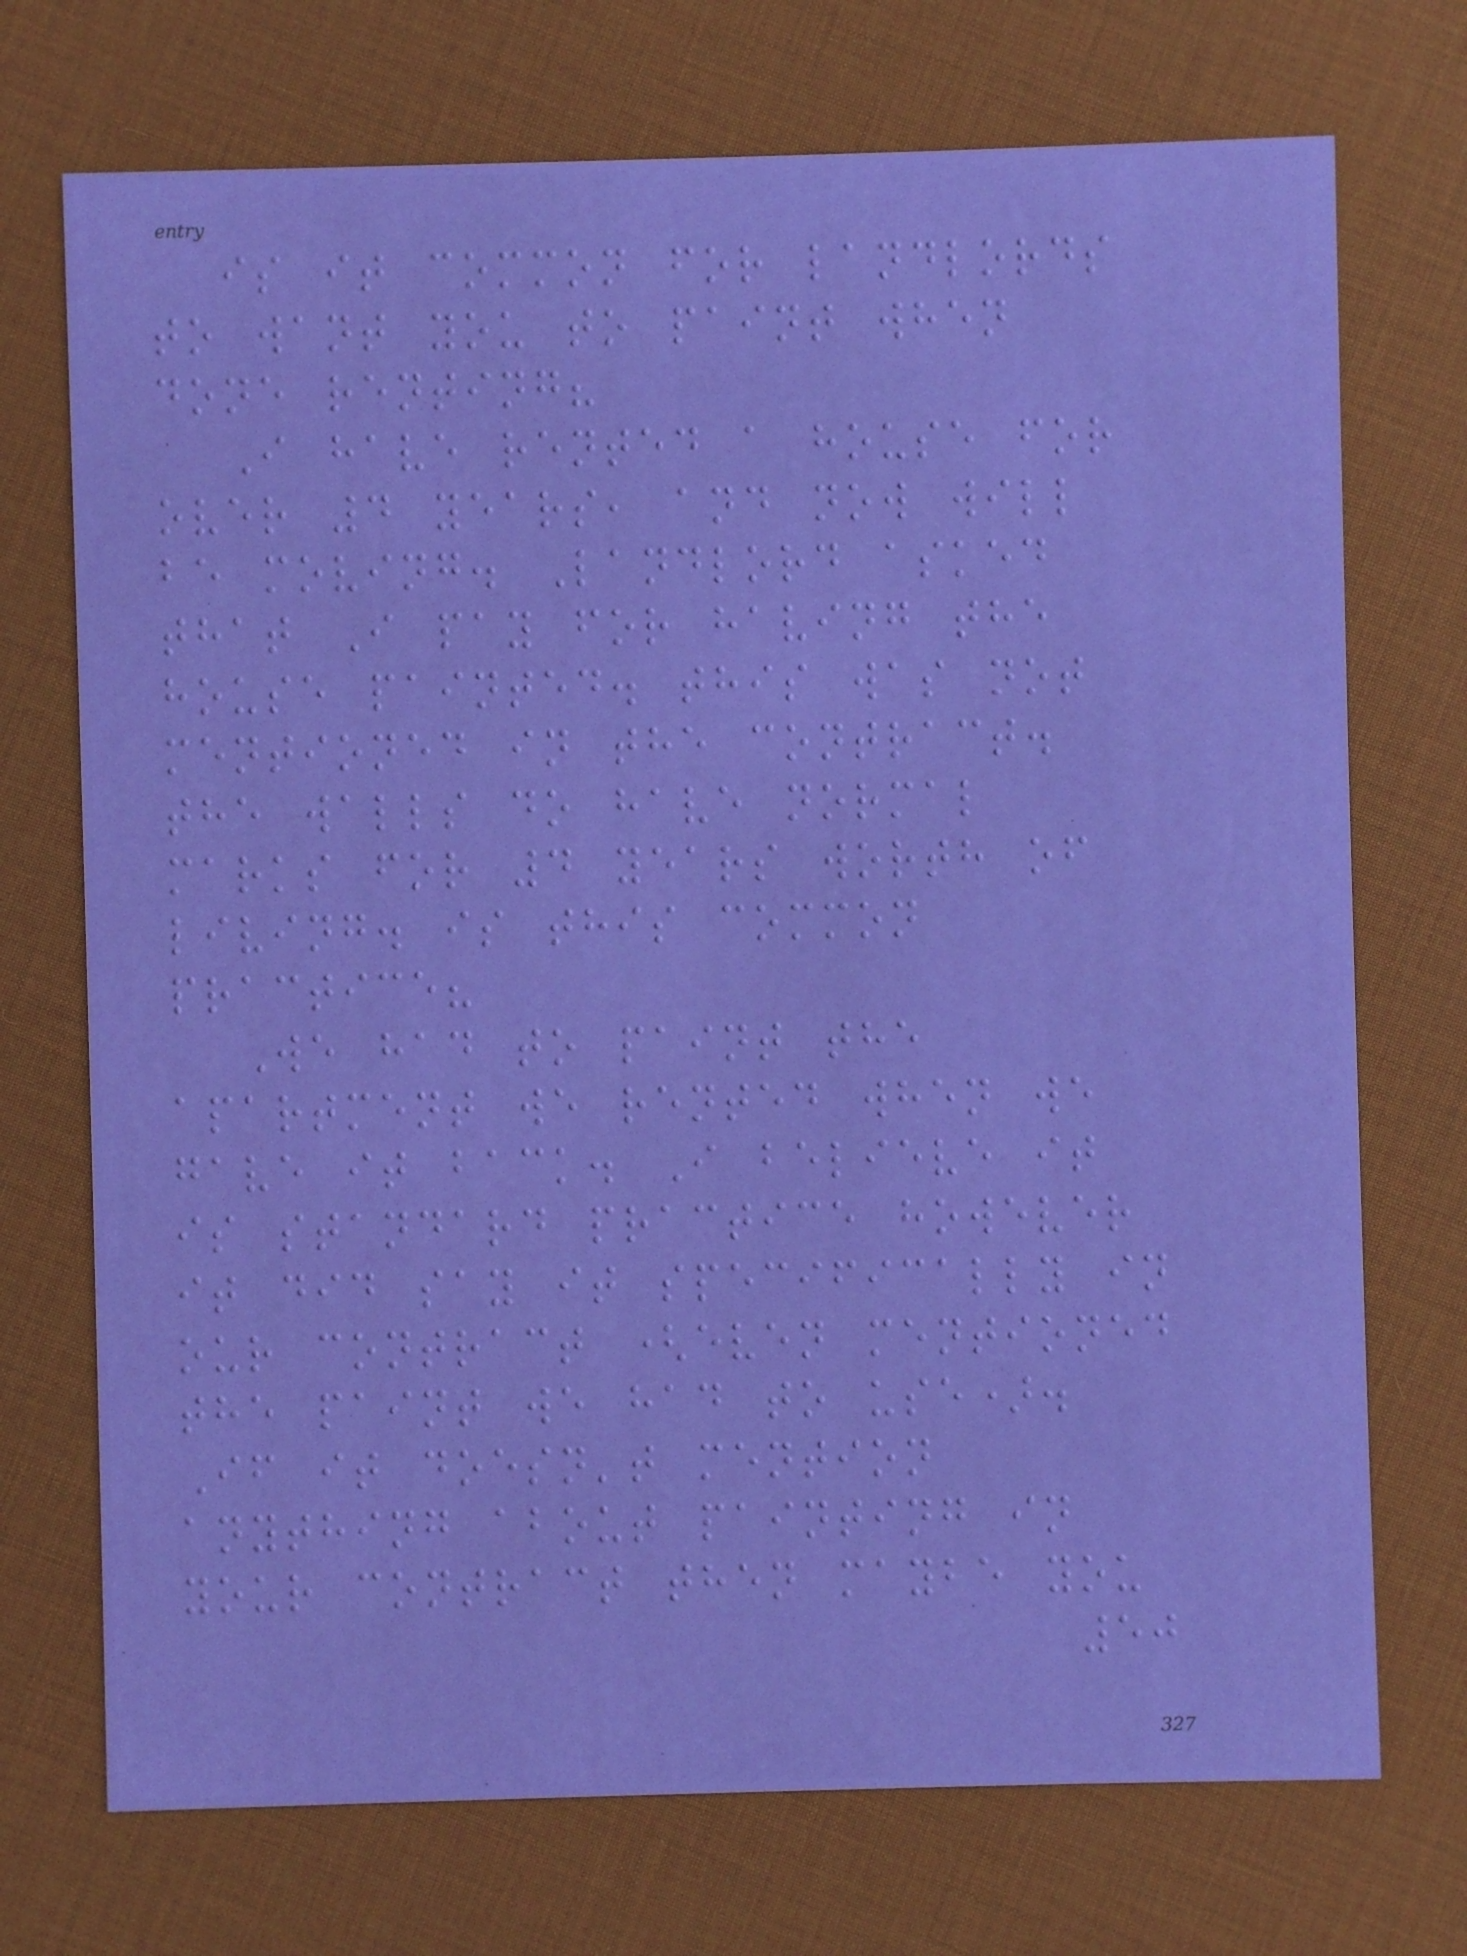is it common for landlords
to want you to paint when
done renting?
I have rented a house for
over 4 years, and now will
be moving. Landlord asked
that I pay for having the
house painted. this was not
mentioned in the contract.
the walls do have normal
marks for 4 years worth of
living. is this common
practice?
We had to paint the
apartment we rented when we
gave it back. I believe it
is standard practice however
it did say it specifically in
our contract (even mentioned
the paint we had to use).
If it doesn't mention
anything about painting in
your contract then maybe you
50
